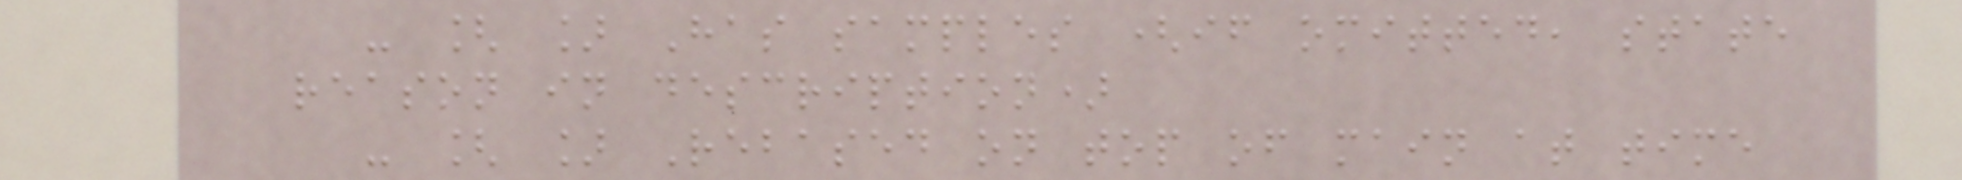- [ ] Has samples (if omitted, state
reason in description)
- [ ] Rebased on top of main at time
